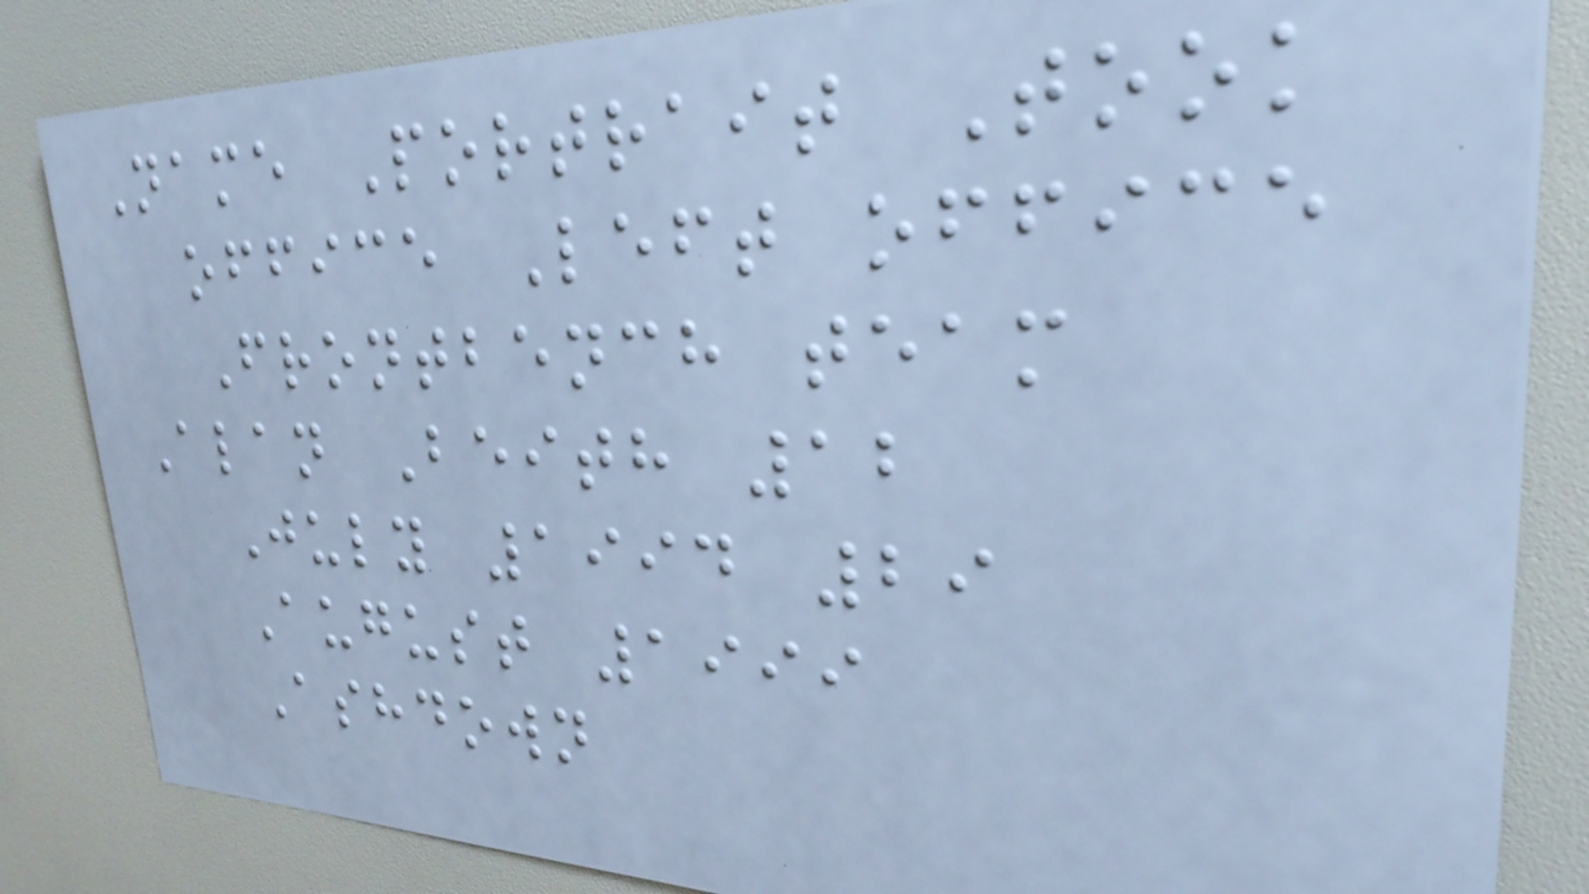Name Portrait Took
office Left office
Frontbench team
Alan Beith 12
July 1994 29
August 1999
Ashdown
